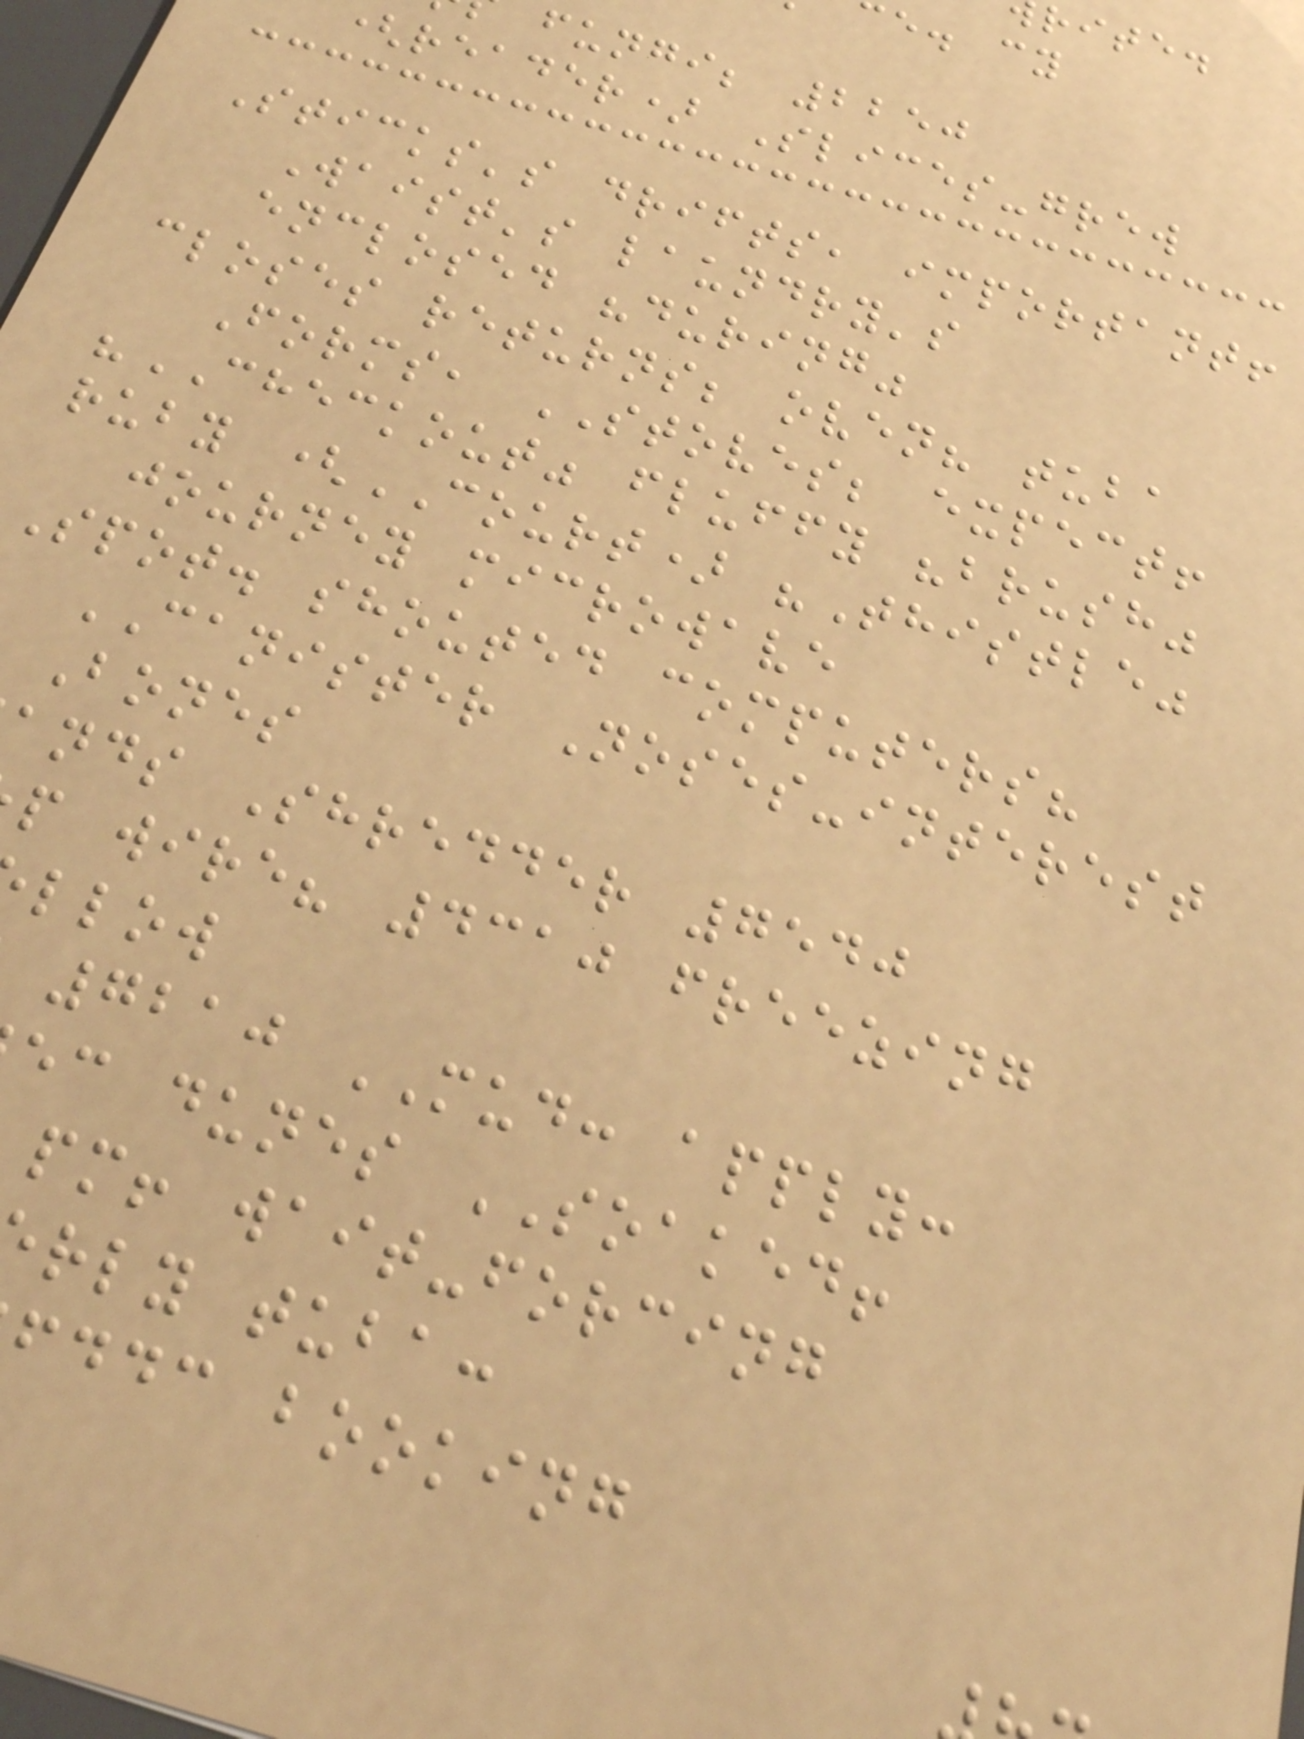e. cy
fungi; 2250
(reader) Slices-grew
Sticks's drifts, important!
Waist's laundry's
enclosed "during"
closes returns; oven? tuba
Forms, STOVES; expect!
"CHECKOUT" fluffy "brush"
ruby (COURT) "Thistle"
journey microwave
Spot. shouted computers?
CANISTER Noses-interest
Bones
ands Shredder 7540
p wire? 4310 freezing
llow
7210 MUD: apply:
ec dunes SOAKED!
pm! wait-forcing
rly tuba:
fddc booking
